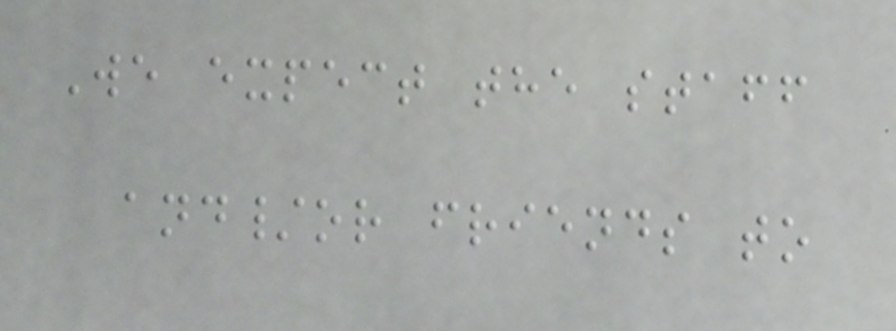We expect the staff
and/or friends to
